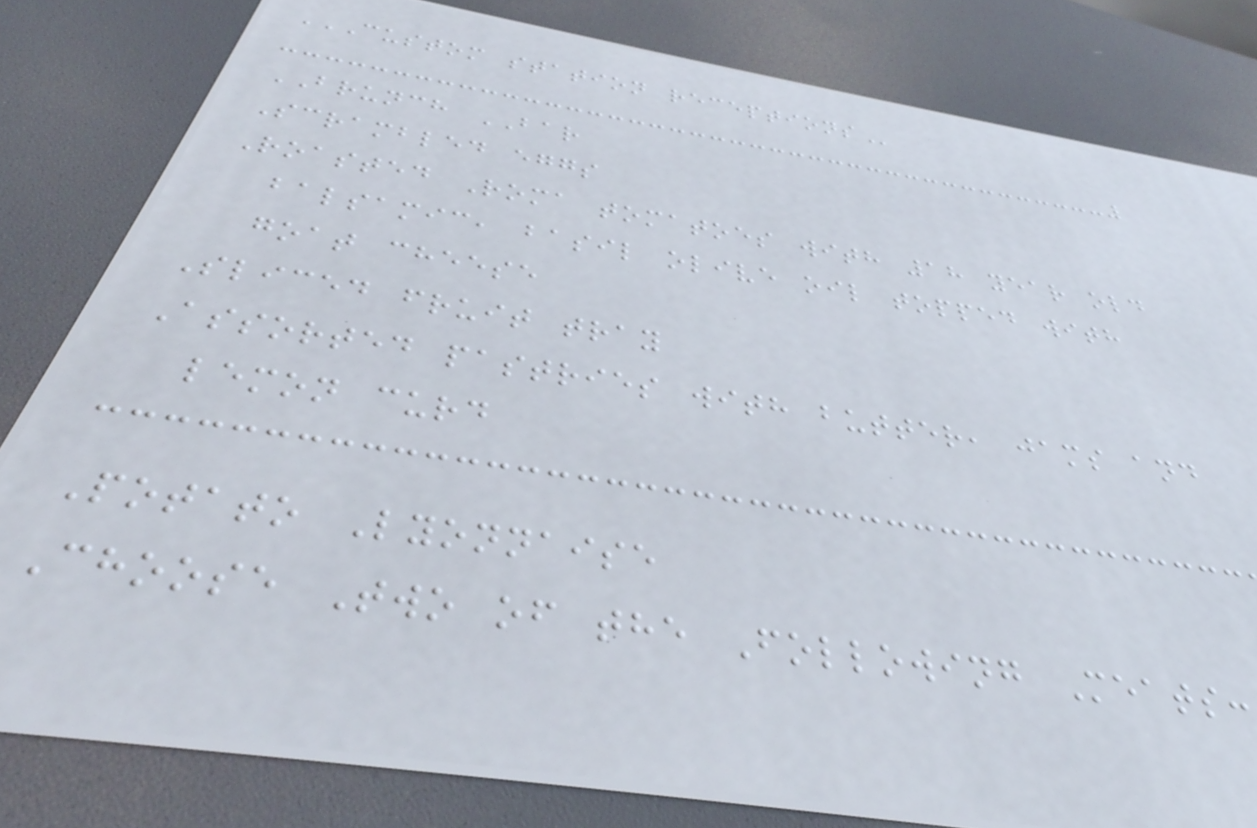CUSTOM STATION RECEPTIONS
BRUNCH BAR
Scrambled eggs
Roasted Roma tomatoes with 18 year old
balsamic, basil olive oil topped with
goat cheese
Sliced fruit tray
Assorted pastries with butter, jams and
lemon curd
Potato Lyonnaise
Choose Two of the Following Meats:
